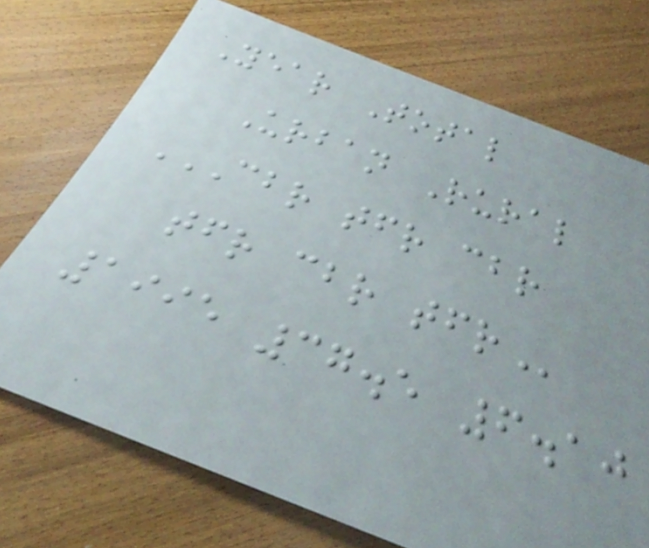Year Total
Urban Rural
CBR TFR CBR
TFR CBR TFR
1995 37.5 6.10
